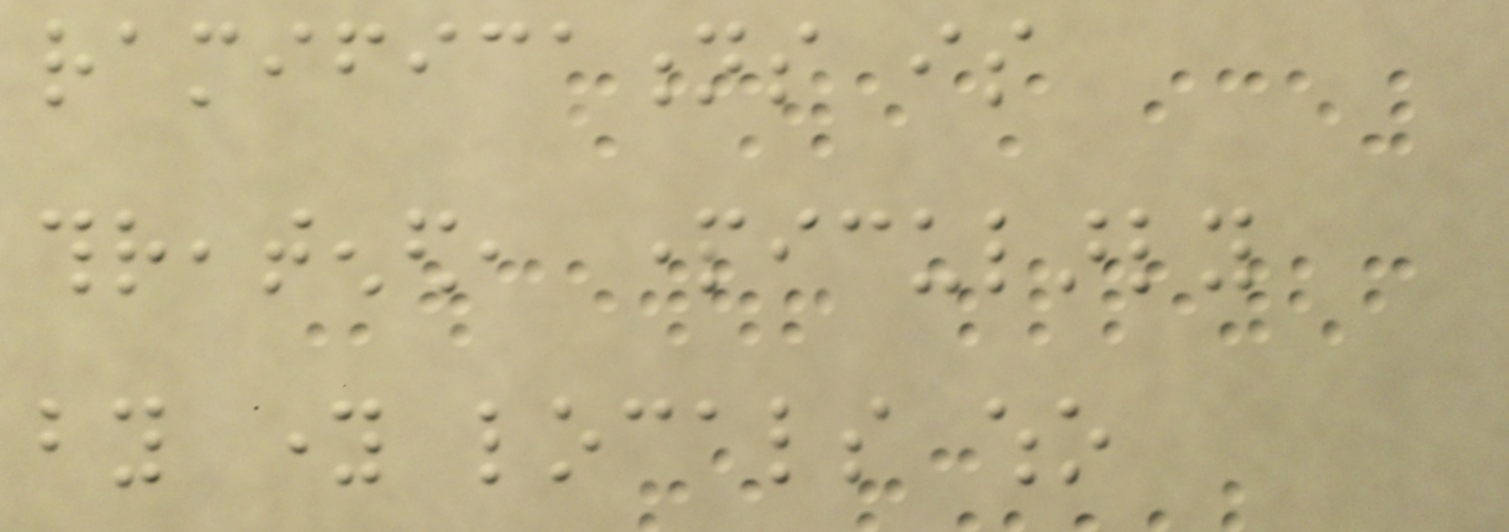ramifications is
threatened, particularly
by young locals who
